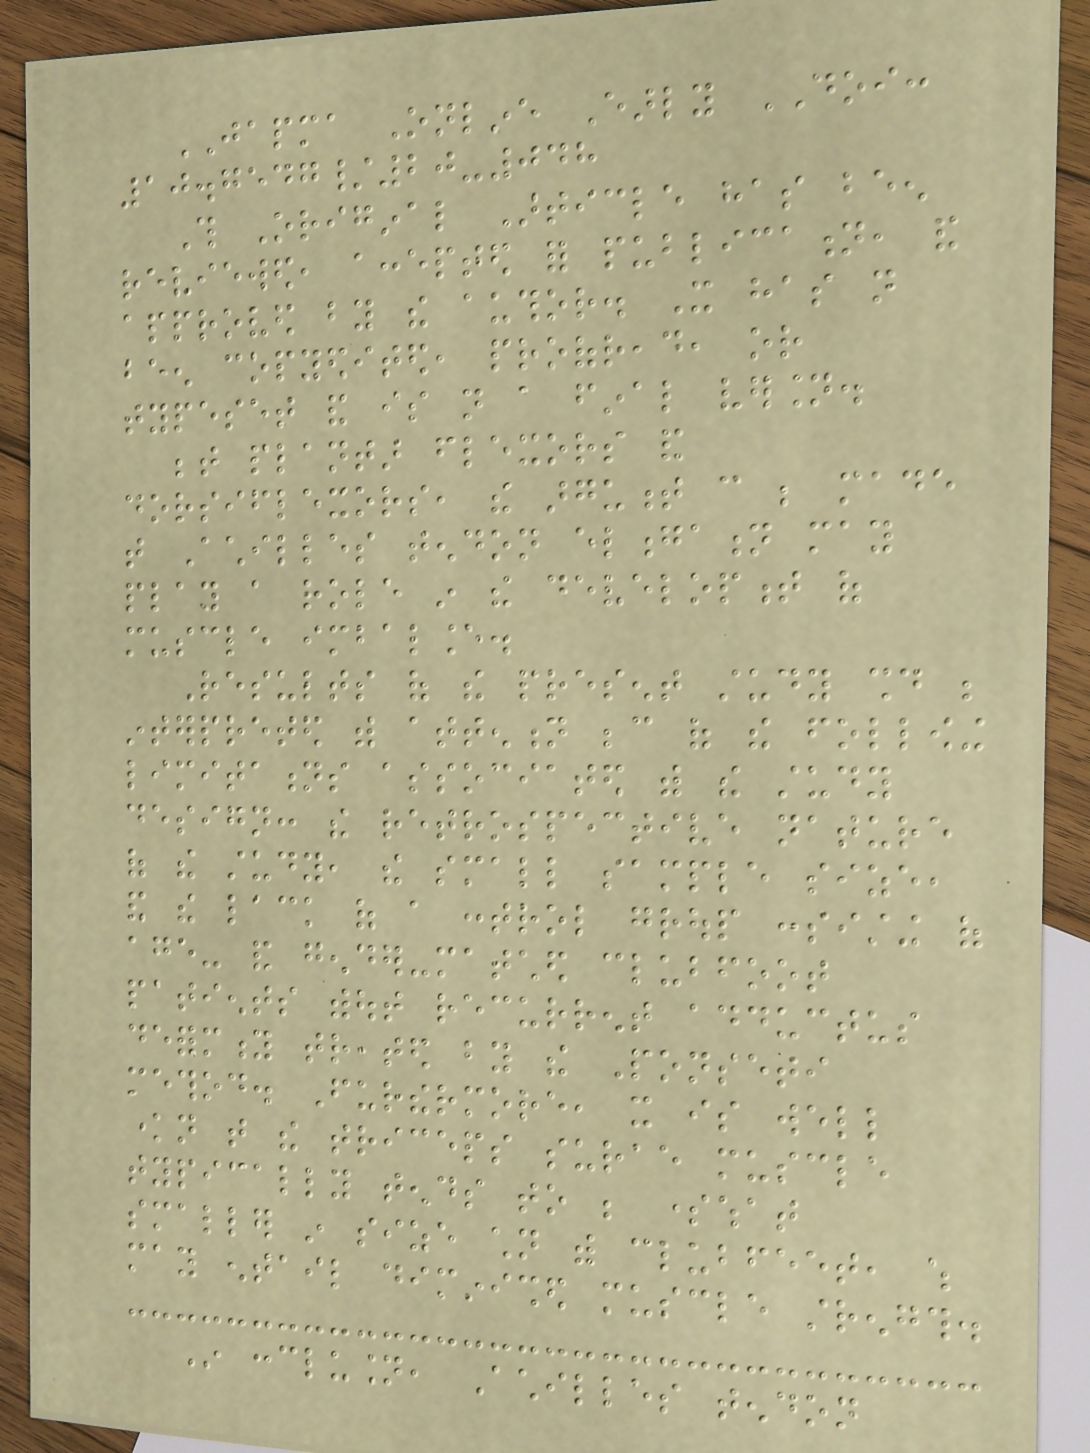JAPMA Online Early DOI:
10.7547/20-048
This Original Article has been
reviewed, accepted for publication, and
approved by the author. It has not
been copyedited, proofread, or
typeset and is not a final version.
between plantar flexors and
dorsiflexors, the argument can be made
that Achilles tendon elongation may
play a role in the development of
muscle imbalance.
Results of the present study should be
interpreted with attention because of the following
limitations associated with the study
design: the retrospective nature
of the study, the small sample size,
and the lack of a control group consisting of
age- and gender-matched clubfoot
patients without recurrent adductus
deformity treated by the Ponseti
method. Furthermore, it is well
known that the triceps surae muscle
typically tends to be somewhat
smaller in size children with clubfeet, which
may entail diminished muscle strength.
In conclusion, Achilles tendon
